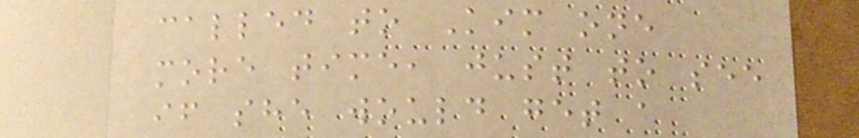called to Kim one
more time, just to see
if she would get a
